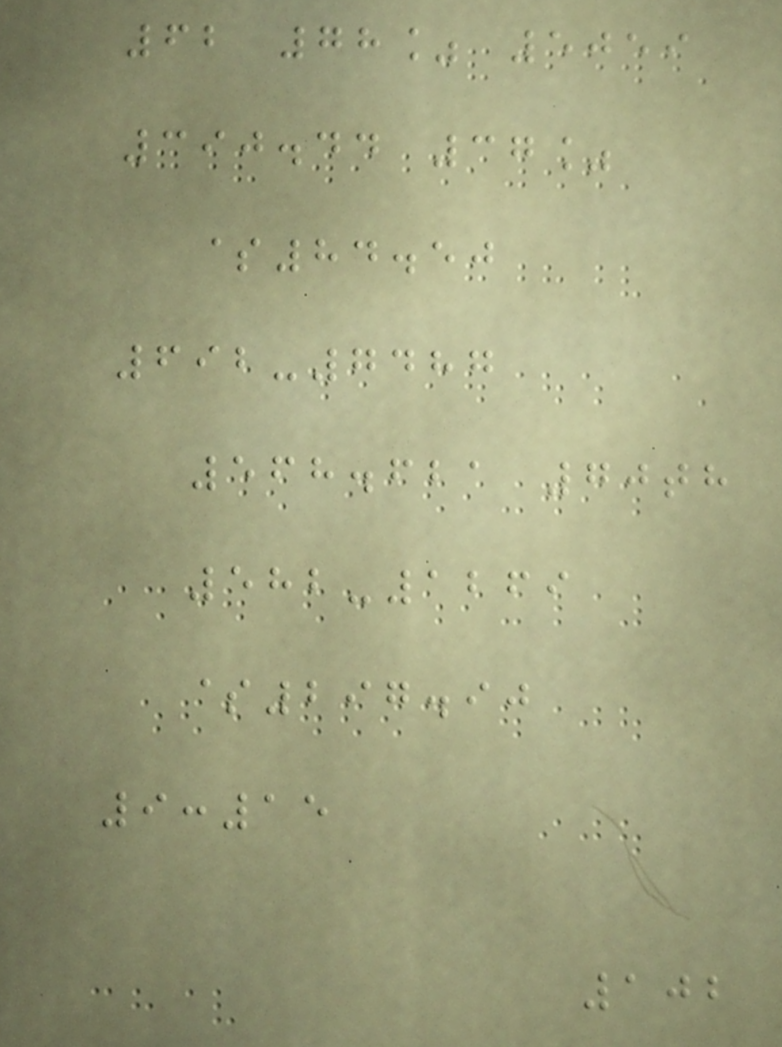62 78% 5059
390.44 37%
$84.50
692-7487
568.621 70th
582-1269
$297.90
9:15
102
